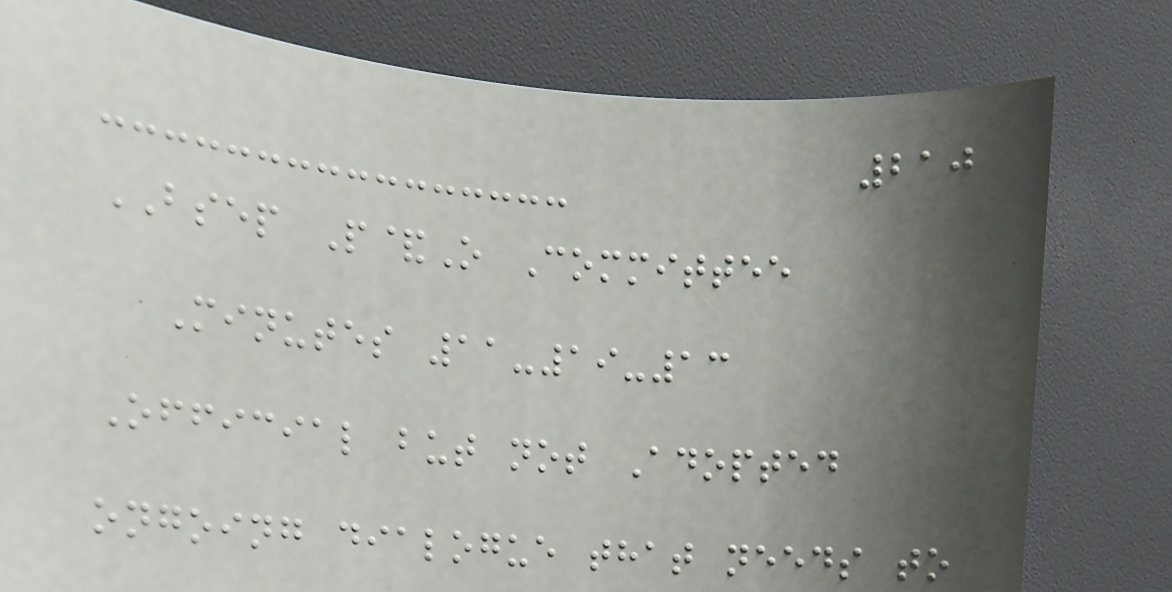210
BSEP P&O Committee
Minutes 11-19-13
Official but not Adopted
ongoing dialogue that needs to
